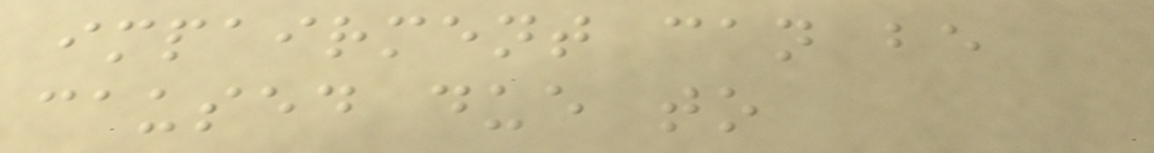impairment can be
caused due to
